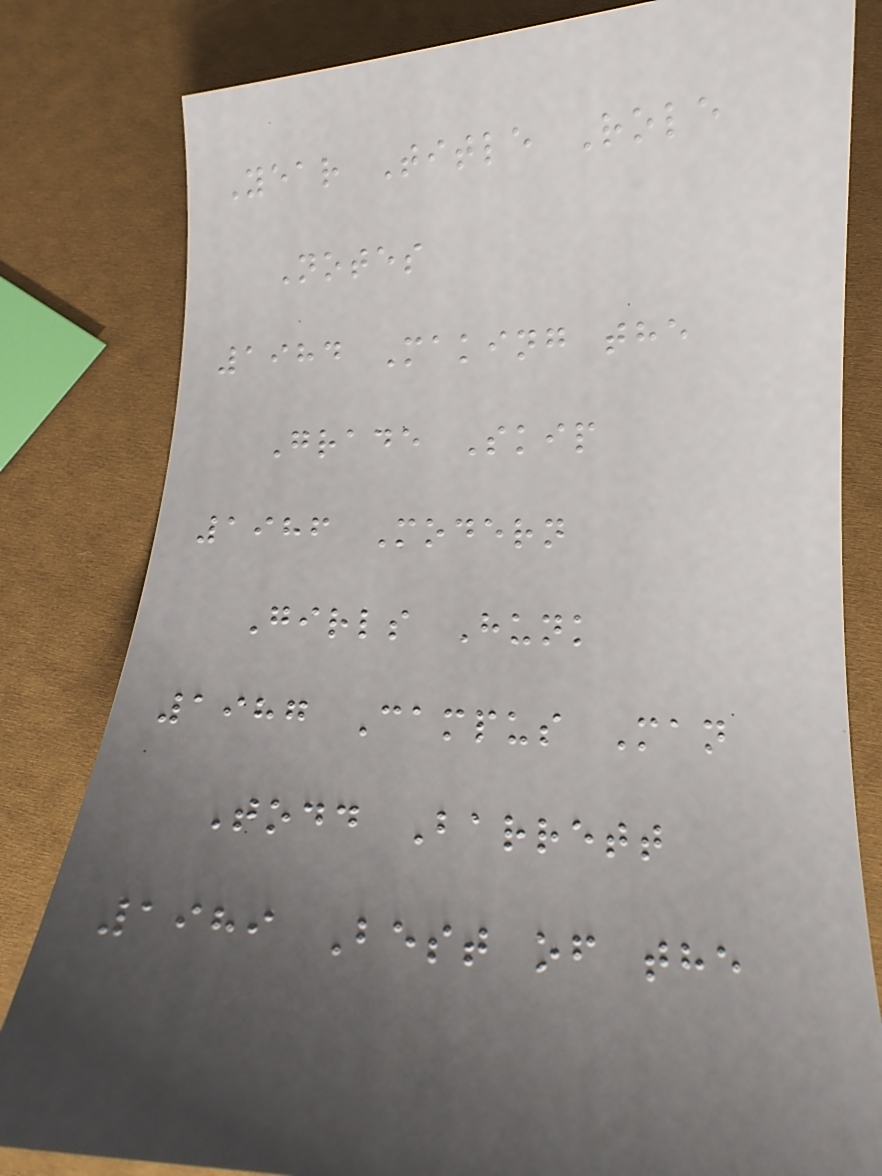Year Title Role
Notes
1984 Making the
Grade Skip
1986 Modern
Girls Hunk
1987 Campus Man
Todd Barrett
1989 Best of the
